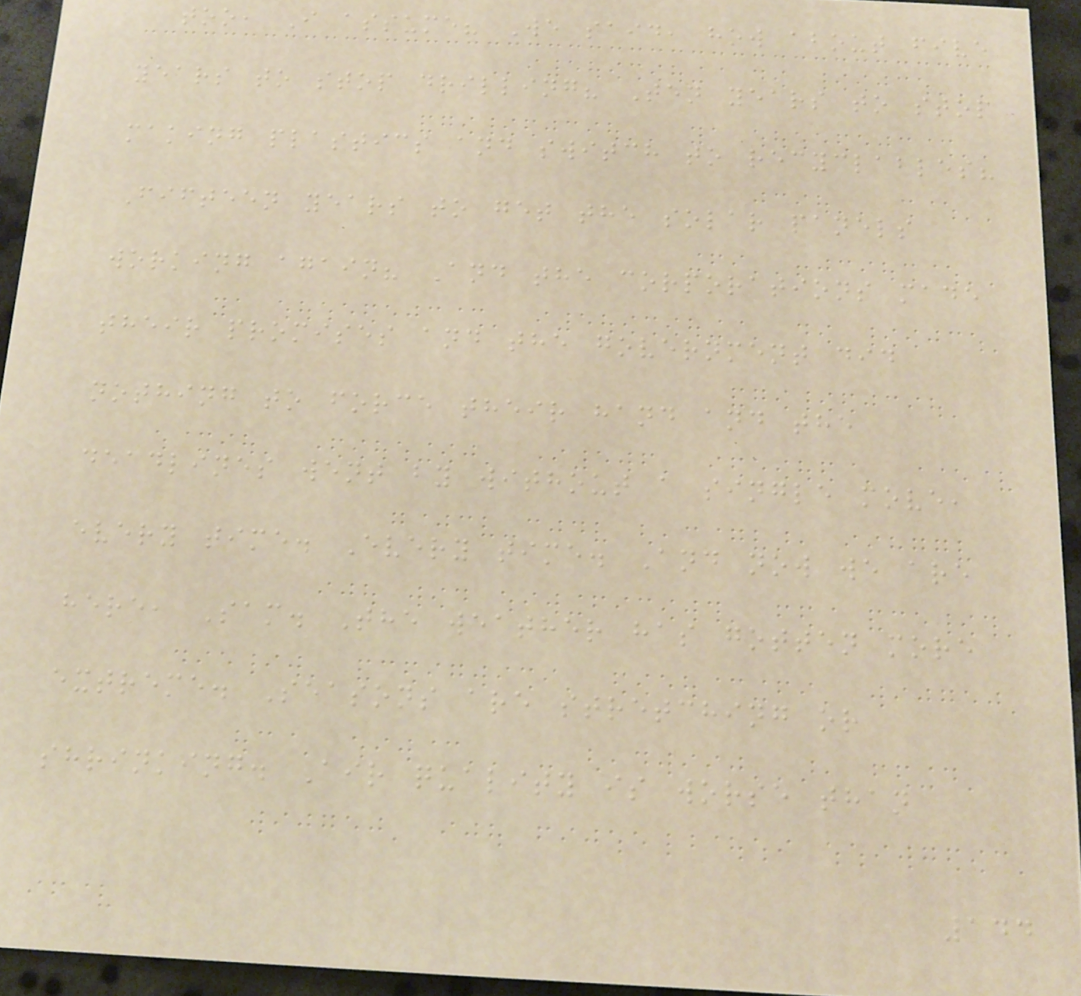too, I assume? We said, how about five
years to stop drilling? Ten years to stop
making plastics and switch to recyclables?
Fifteen years to get the solar panels
working again? And the corporations made
their promises and the government did
nothing to force their hand and the
deadlines went by without a single move,
every time. Every time. And now we are
here, Sam. The weather has gotten more
extreme. Seasons are stretching or
shrinking. Air quality is worse than
144
